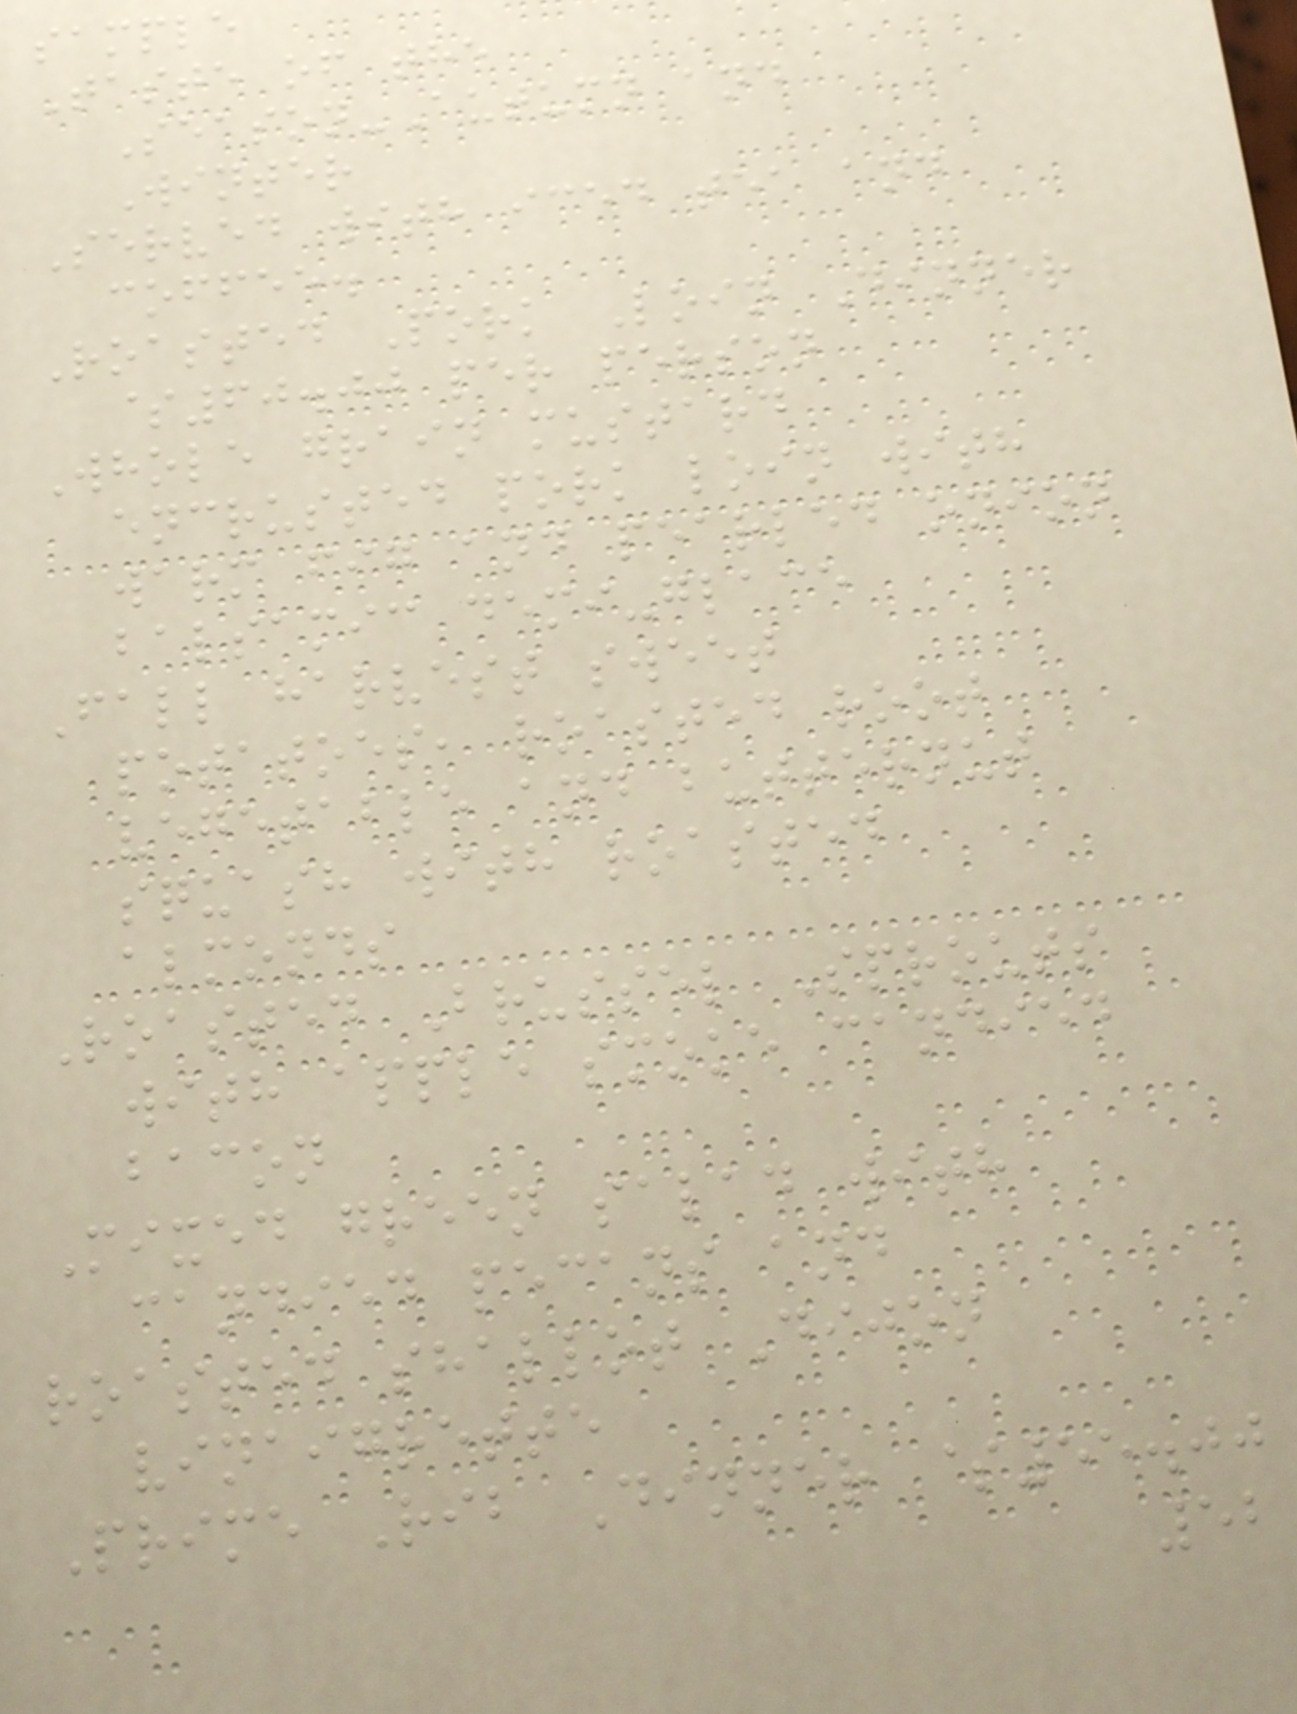sample
Taste of the
Season-Autumn and
Winter
Served with iced tea and
coffee.
Roasted Pork Loin Dinner
$60.00 per person
Whole grain mustard
encrusted pork loin with
warm fig and pearled onion
balsamic demi-glace
Fall harvest sweet
potatoes, roasted root
vegetable and butternut
squash with roasted
almonds
Roasted Brussel Sprouts
with apple smoke candied
bacon
Mixed green salad with
candied pecans and
roasted shallot Dijon
vinaigrette
Prime Rib Dinner $55.00
52
